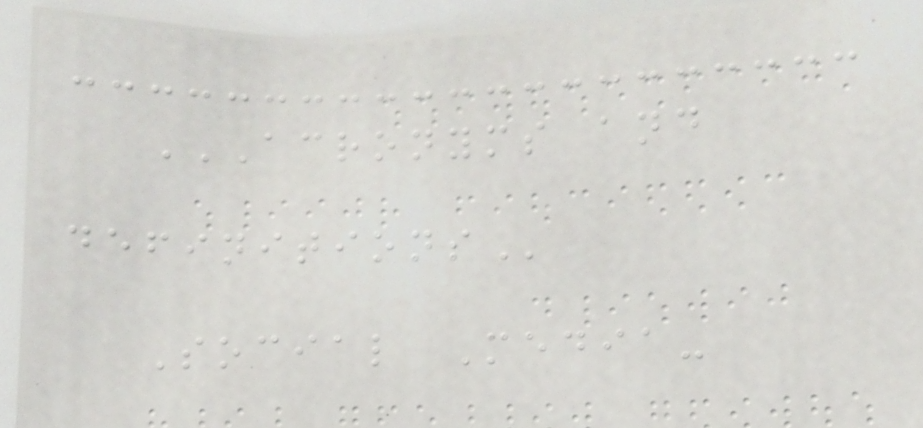ACRONYMS AND
DEFINITIONS
Social Media-
